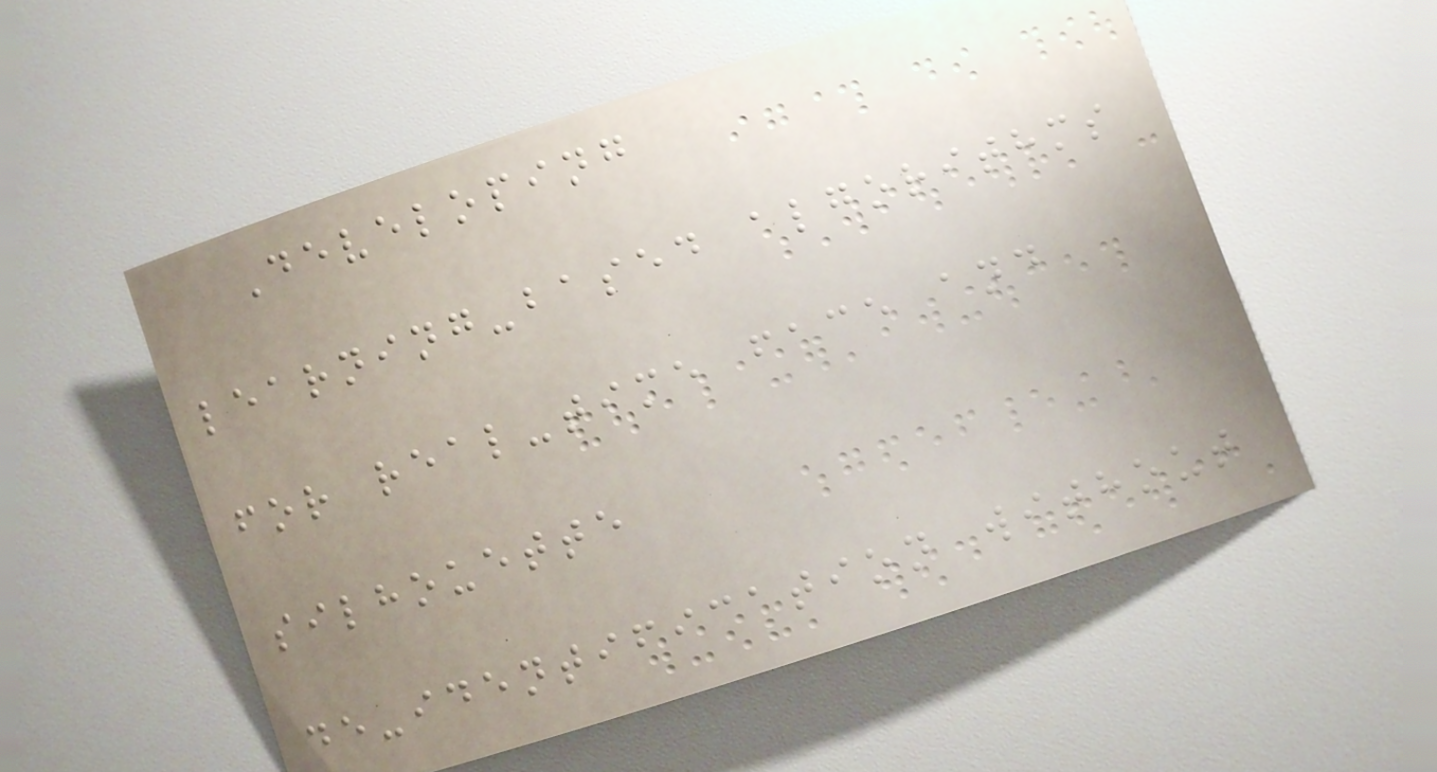Developing
learning-based algorithms
for real-time face and
silhouette
de-identification without
